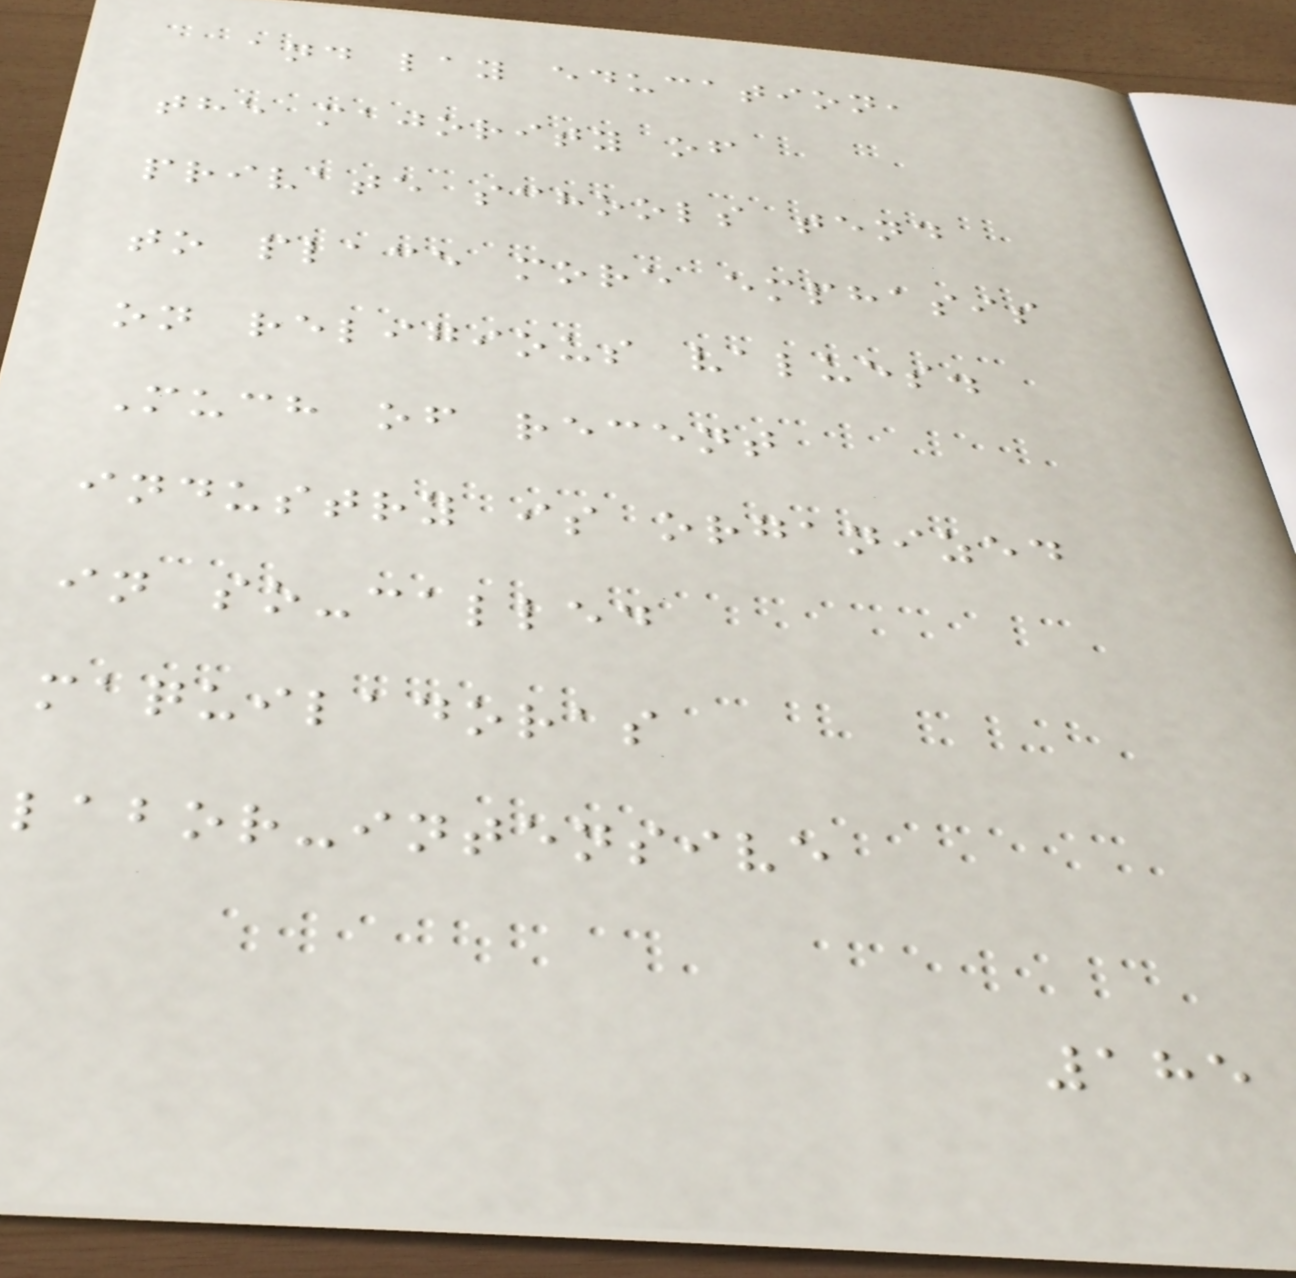and lay education,
the majority of
private schools tend
to place more emphasis
on religious values.
Much of recent
industry is organized
in so-called
maquiladoras
labor-intensive
185
